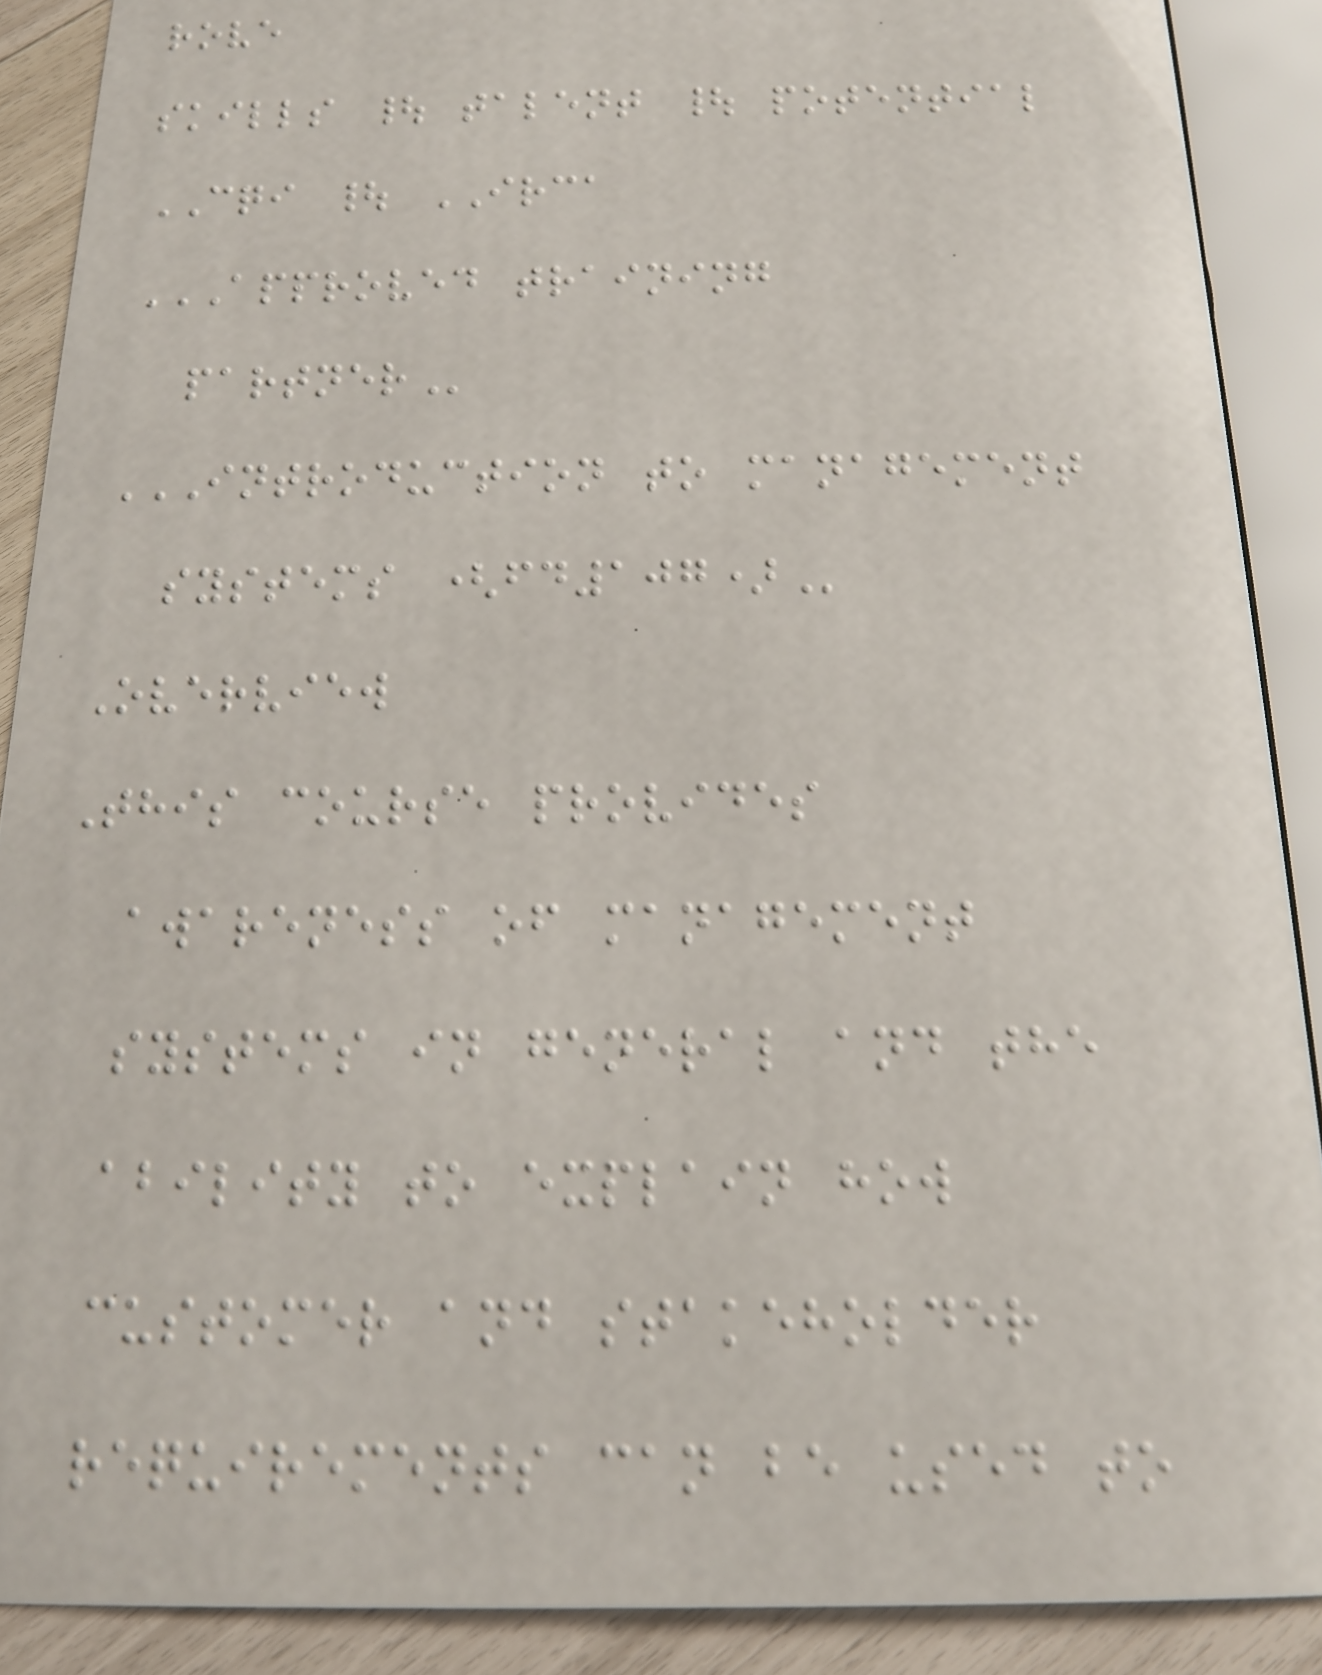rove
skills | talent | potential
CQI | IRCA
APPROVED TRAINING
PARTNER
INTRODUCTION TO MANAGEMENT
SYSTEMS (FD107)
Overview
This course provides
awareness of management
systems in general and the
ability to explain how
customer and stakeholder
requirements can be used to
